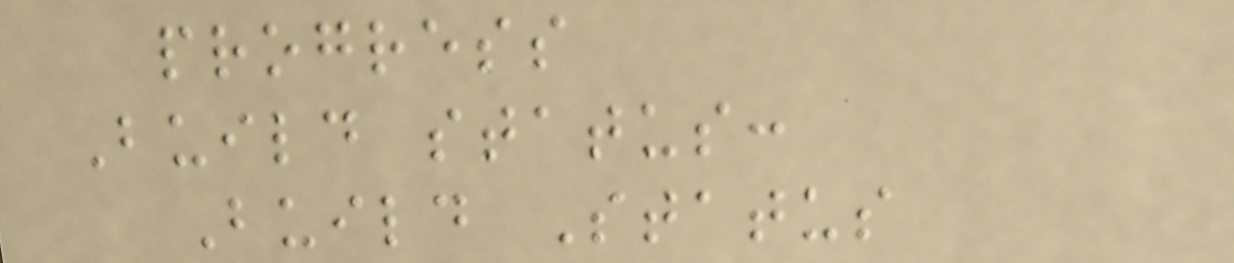progress
Build status:
Build Status
